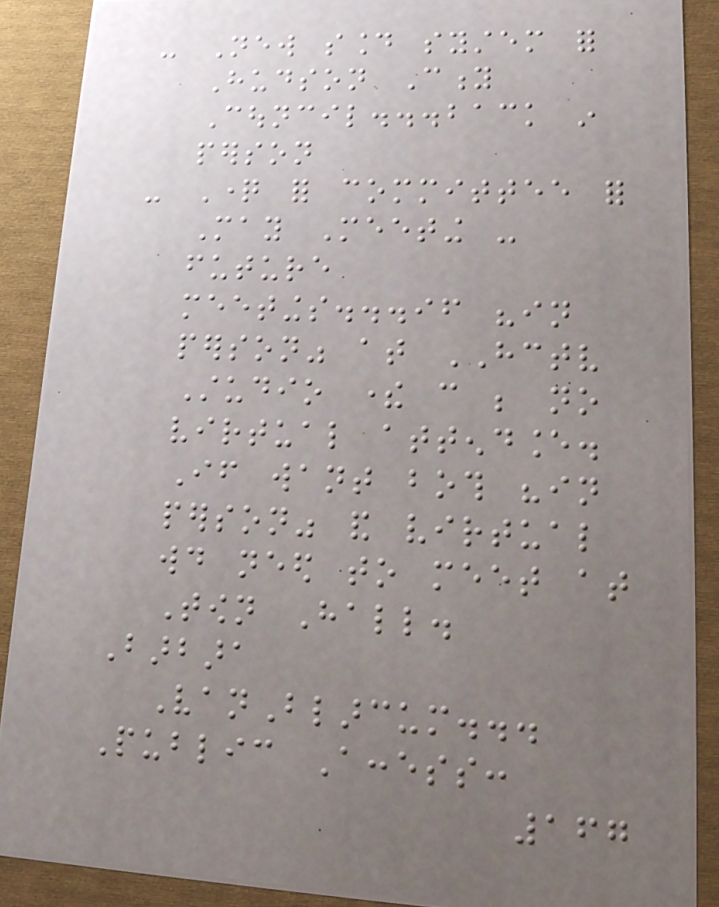- New sound system for
Hudson City
Council...back in
person
- Question for committee for
May Meeting -
future
meetings...if "in
person" at HCTV
Studio there can be no
virtual attendance.
If want both "in
person" and virtual
would need to meet at
Town Hall.
Barbara
VanBlarcum...
Public Access:
167
